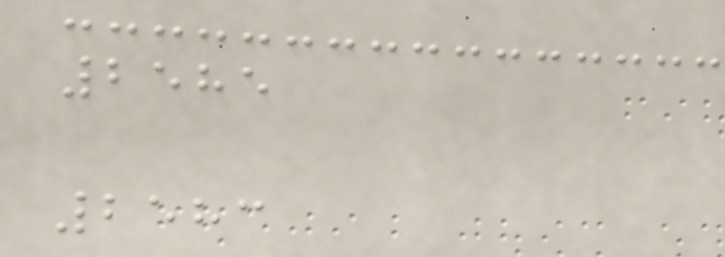2585
2583
